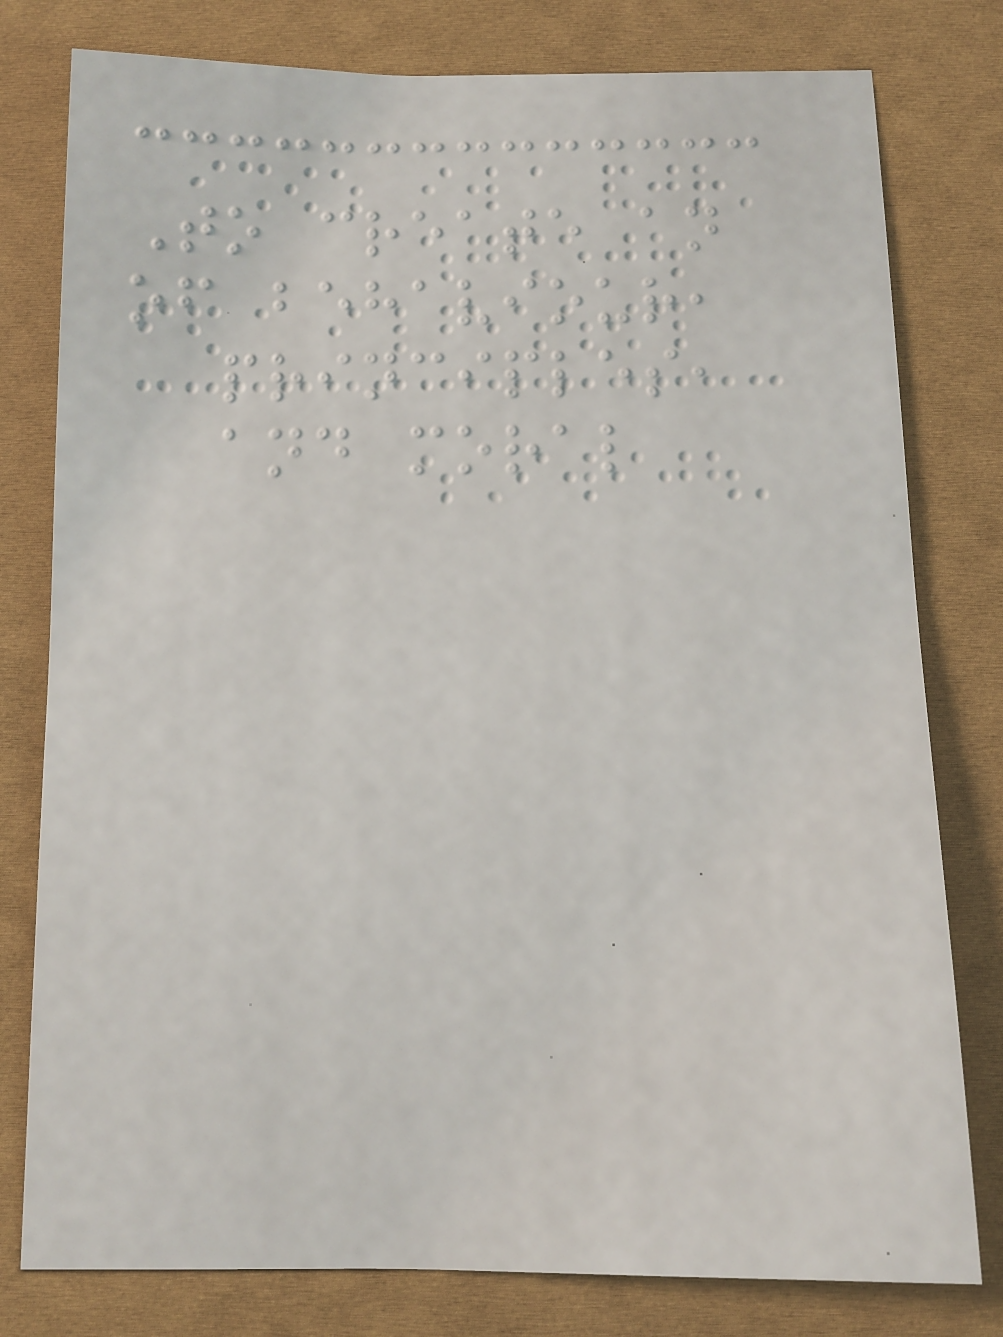To create an
of behaviour,
principles,
and moral
